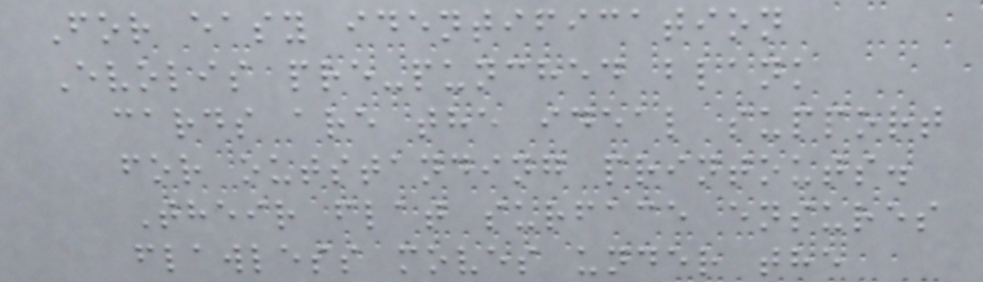For easy identification
Evolis pre-punched blank
cards are the ideal support
for outstanding printouts.
Their flat surface ensures
flawless moves under the
